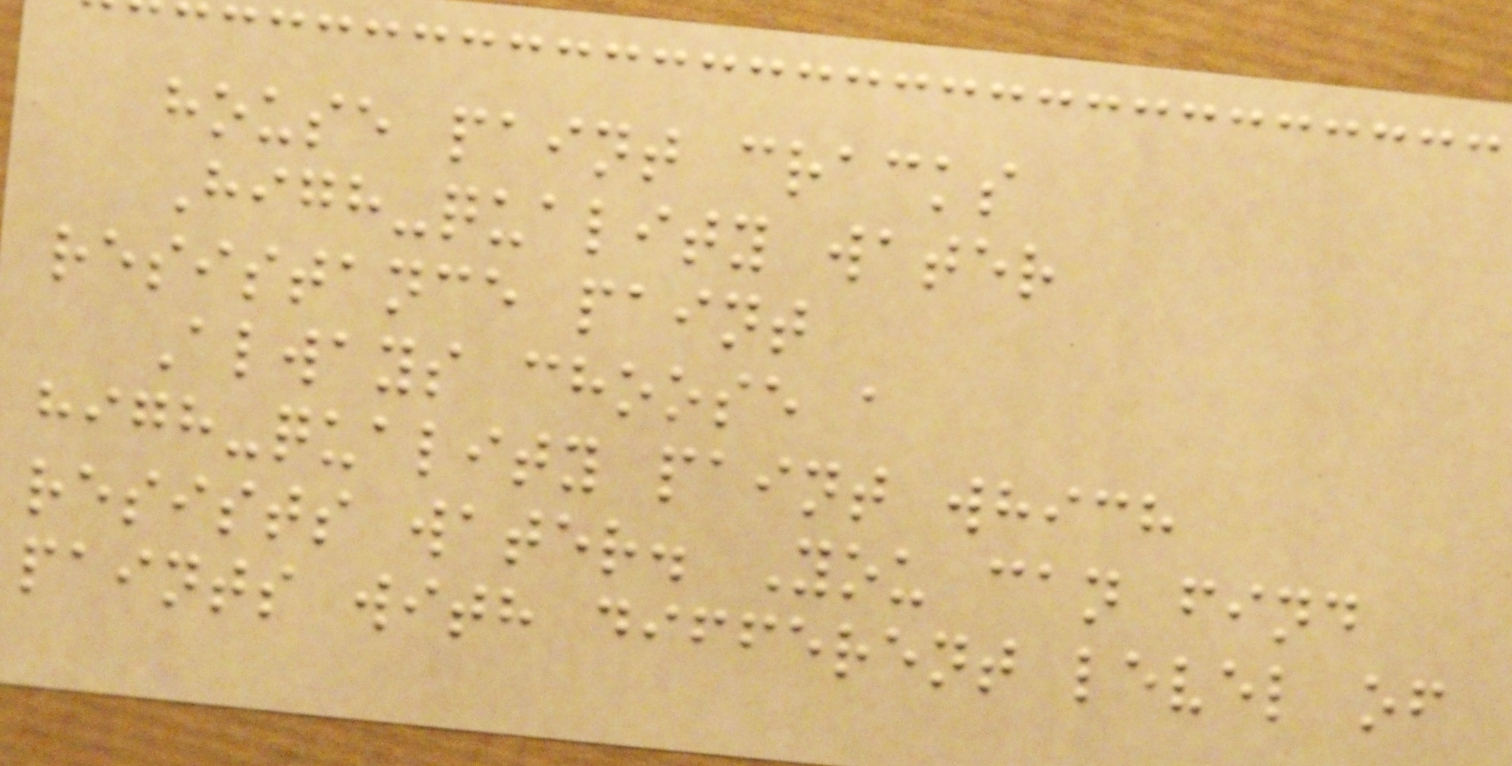house paint cracks
High-quality water
resistance paint
Always choose a
high-quality paint which
resists water. You can find
paints with different level of
